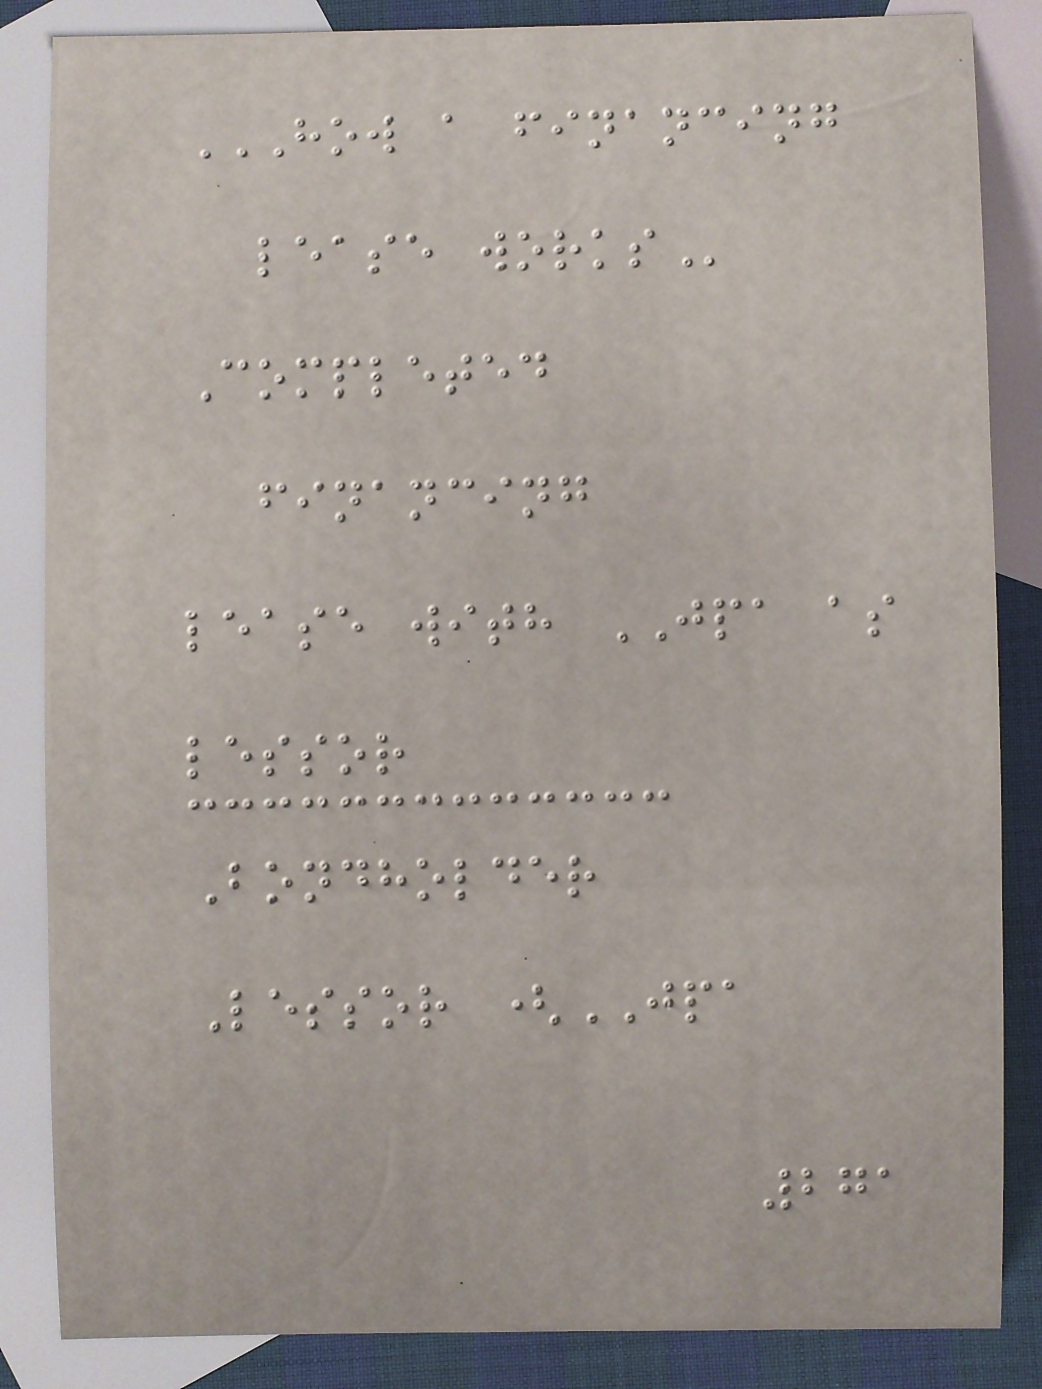HOW A FINANCING
LEASE WORKS
Completed
financing
lease with JPA as
lessor
Bondholder
Lessor (JPA
271
